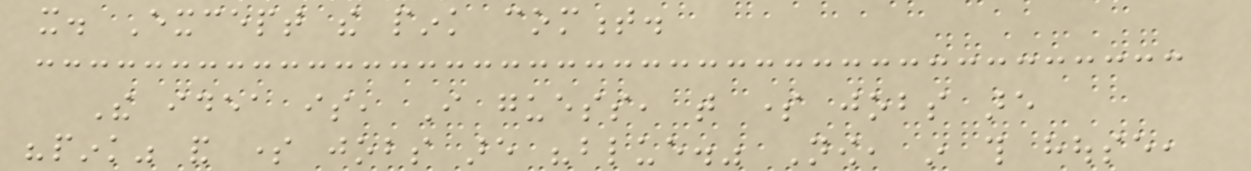it. Except the pink comment.
The idea is, I guess, that some jobs are
"pink" and some jobs are "blue." Now, in this house,
